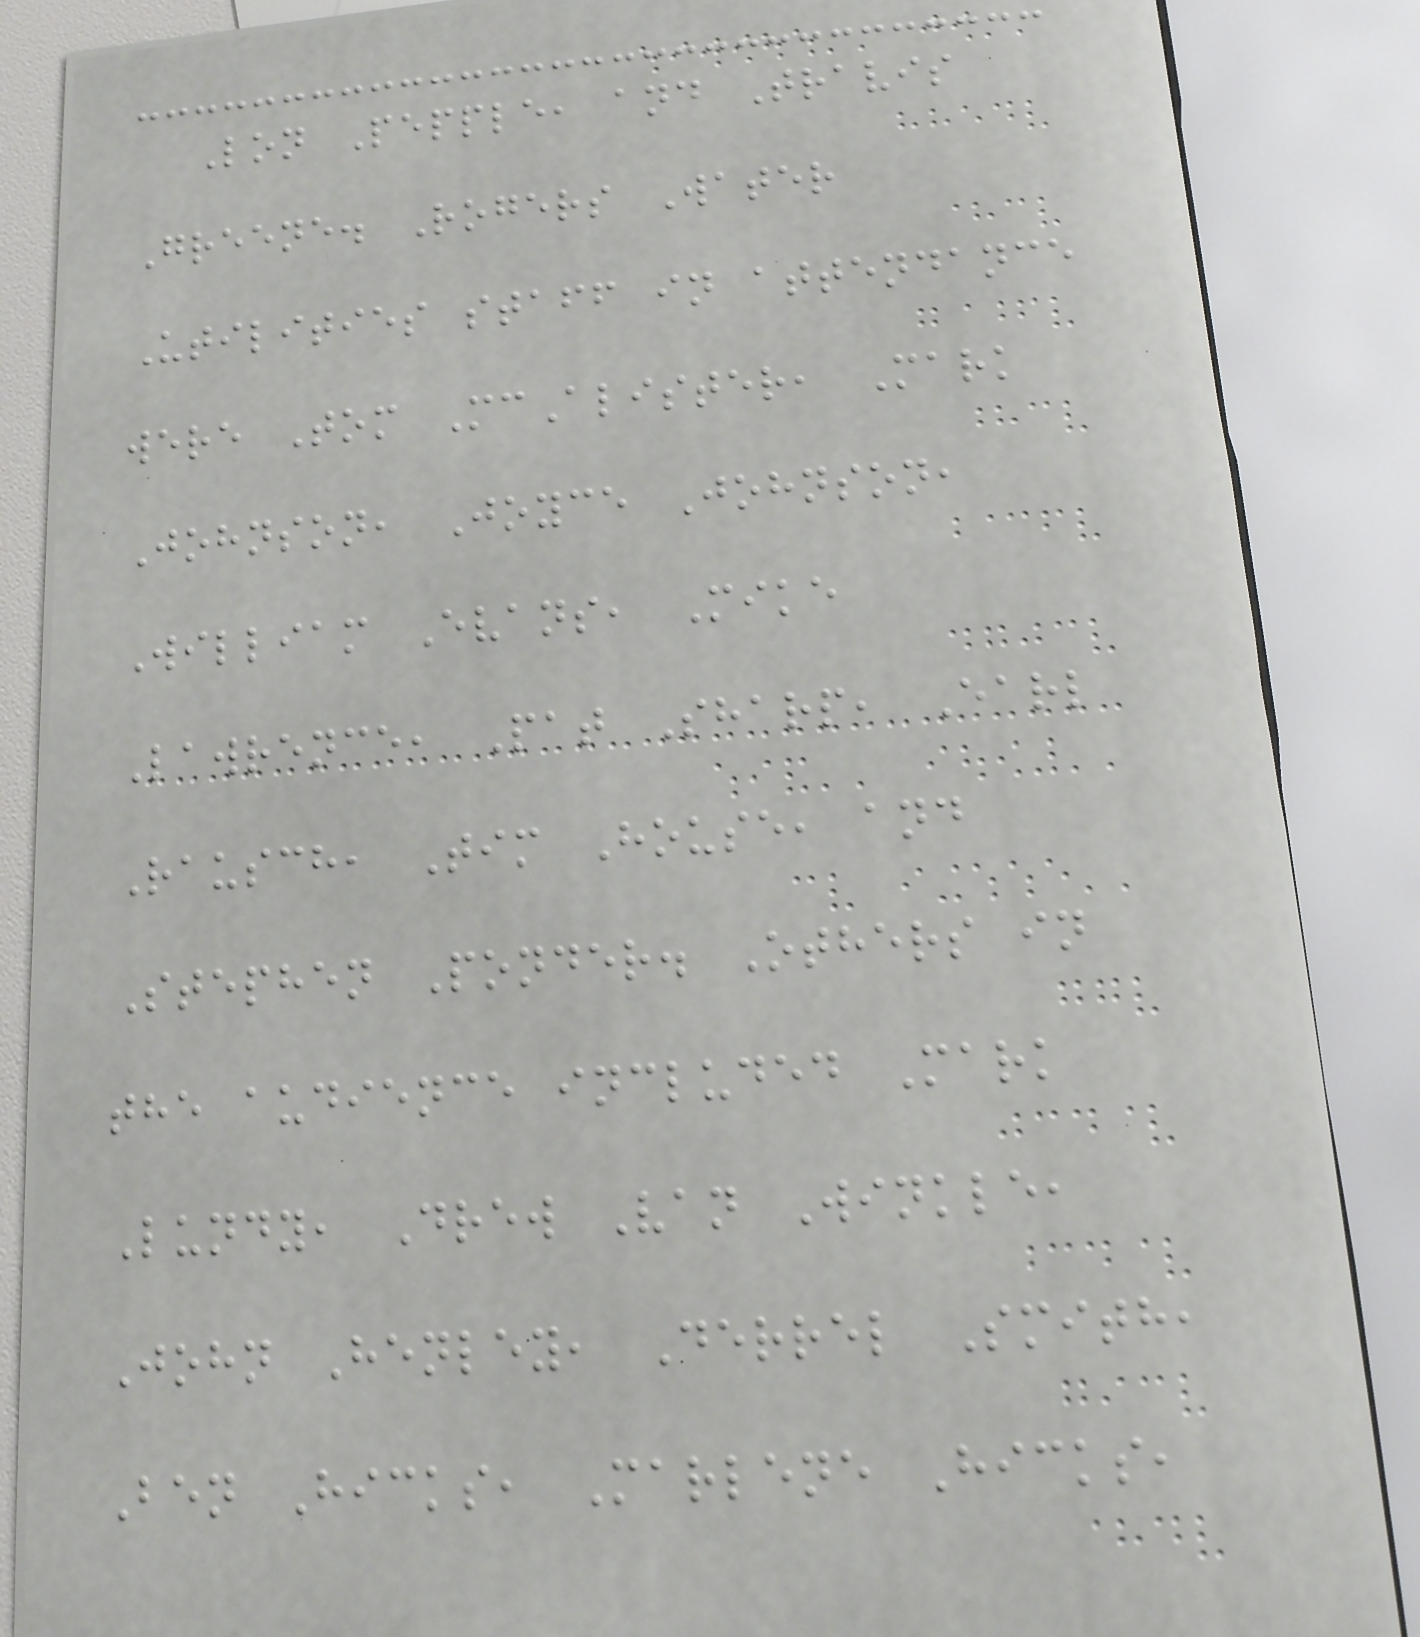Lon Pepple, and Travis
Greene. Rogers Water
Utilities staff in attendance
were Tom McAlister, Mark
Johnson, Joyce Johnson,
William Evans, Mike
Lawrence, Pat Sharp, Earl
Rausch, Tim House, and
Stephen Ponder. Others in
the audience included Mark
Lundy, Drew Van Winkle,
John Henley, Derrel Smith,
Ben Hicks, Marlene Hicks,
